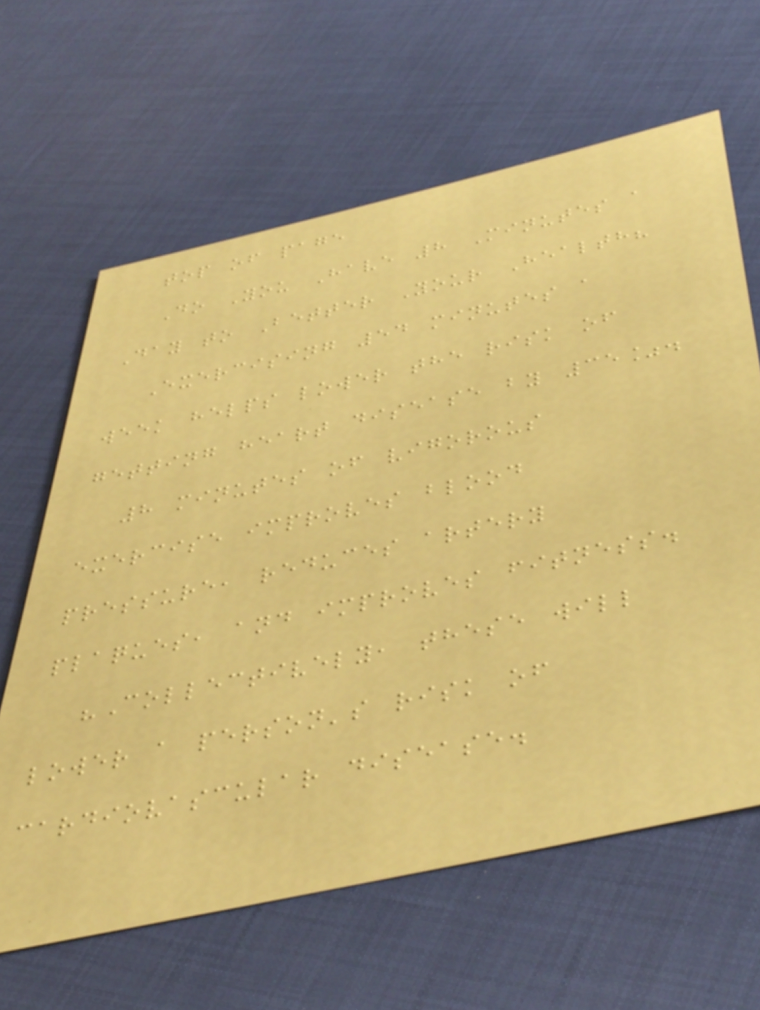top of page
Do You Have 8 Minutes a
Day to Better Your Health?
Exercising 54 minutes a
week helps lower the risk of
getting heart disease by 35%.
8 minutes of vigorous
exercise improves blood
pressure, reduces artery
plaques, and improves fitness.
"Collectively, these will
lower a person's risk of
cardiovascular disease.
